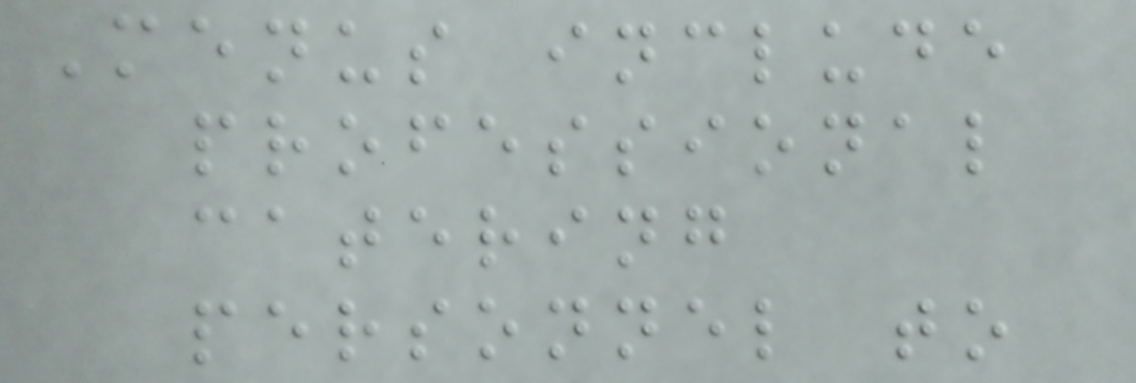Menus include
professional
catering
personnel to
